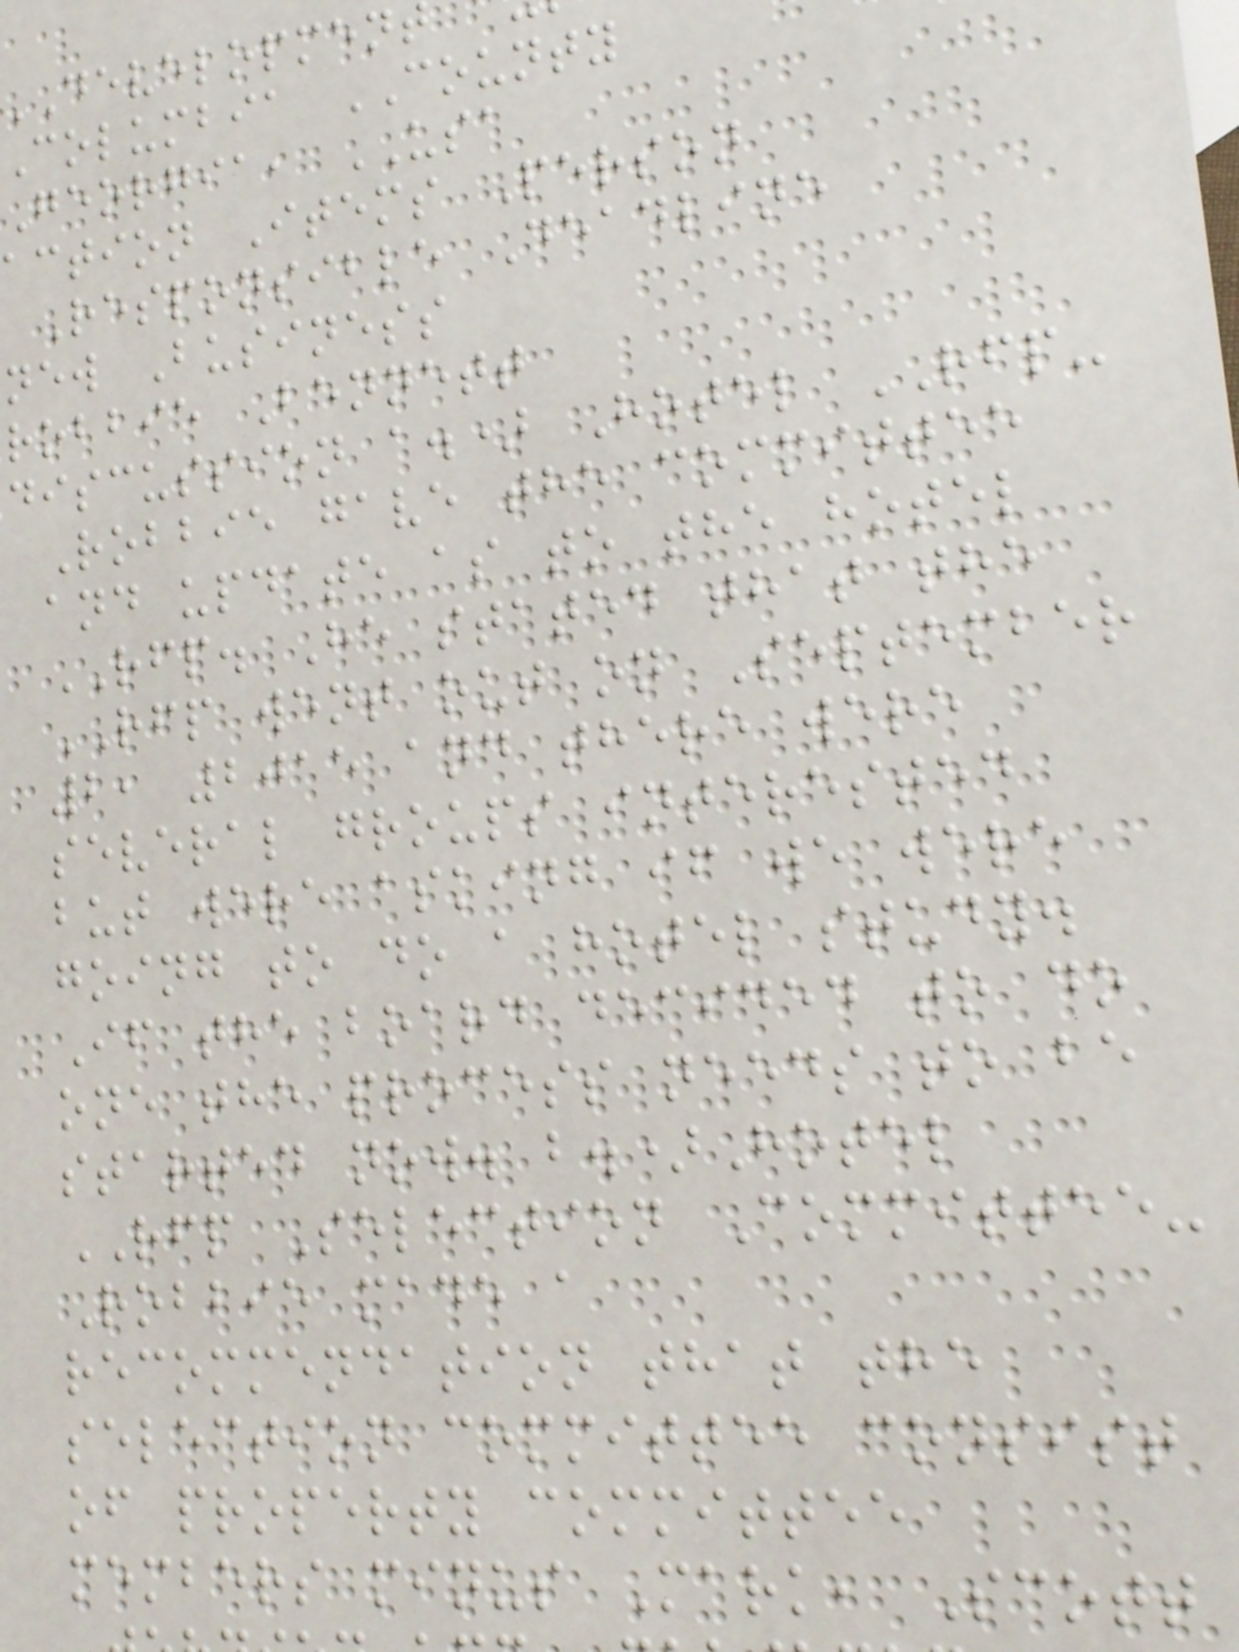columbia COUNTY
georgia, USA
action Items Person
Responsible Deadline
new Business
robbie Bennett
discussion a.) Hotel RFP-
Robbie gave the committee
and update as to the hotel
RFP. He stated that the
RFP went out on September
2, 2015 and there were
several groups interested
but were asking if we were
going to do a hotel study.
If the board decided to do
one the process needs to be
started now. b.)Hotel
RFP Selection Committee-
Robbie made a
recommendation that the
selection committee consist
of property committee
members minus Mark, Scott
